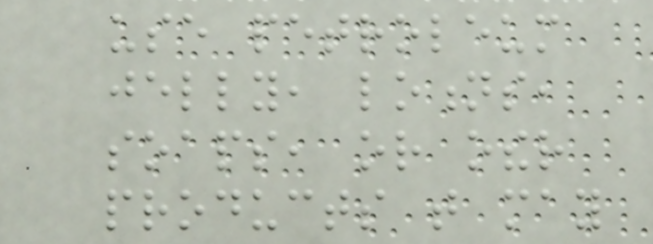use petroleum
jelly, lotions,
soaps, or other
products that may
